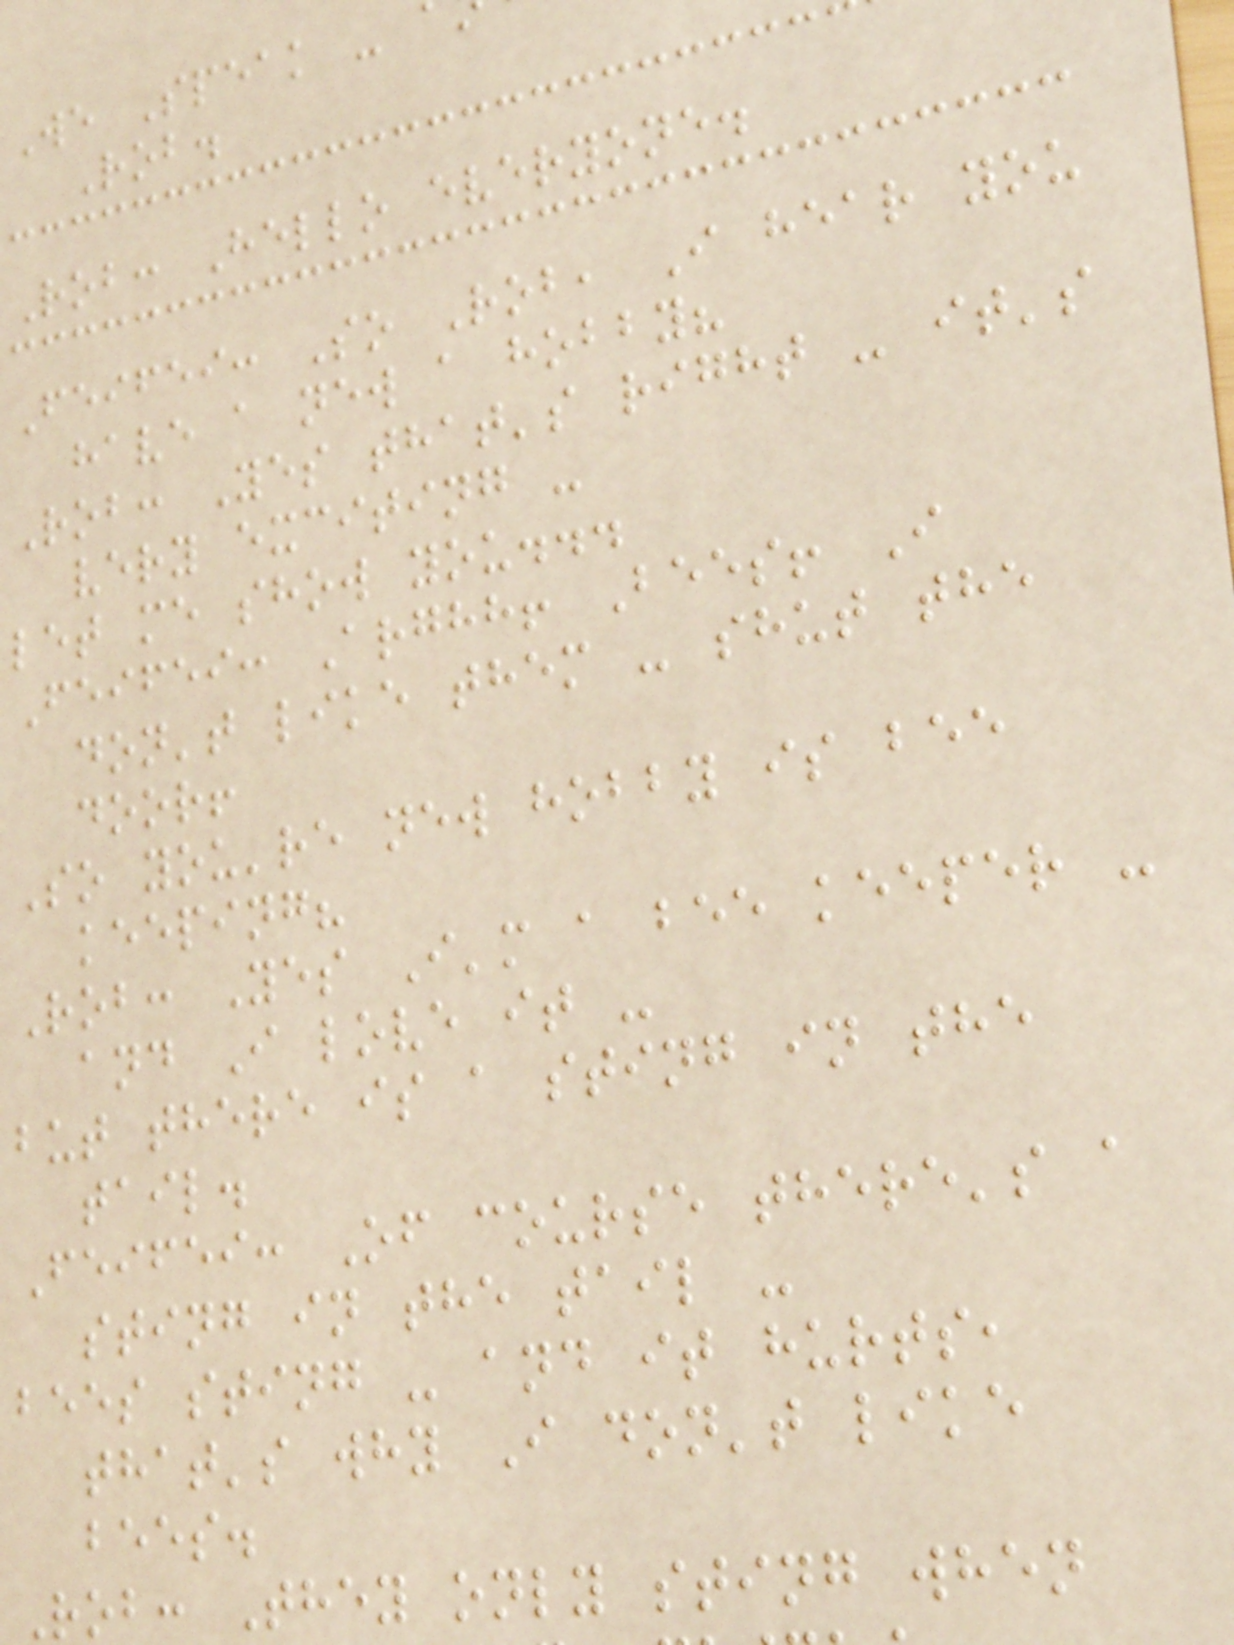We Speak -
Rob.
Rob: Hello everyone.
Feifei: So Rob, I hear you
have a new a hobby?
Rob: Yes that's right - it's
very exciting -
let me show you...
Feifei: Arghh! Bees! I
don't like them - shut the
door!
So you're new hobby is bee
keeping?
Rob: Yes I'm a bee keeper -
and I love it -
but there is a sting in the
tail.
Feifei: Of course there's a
sting in the tail -
bees sting - and it hurts,
that's why I don't like
bees.
Rob: They only sting when
